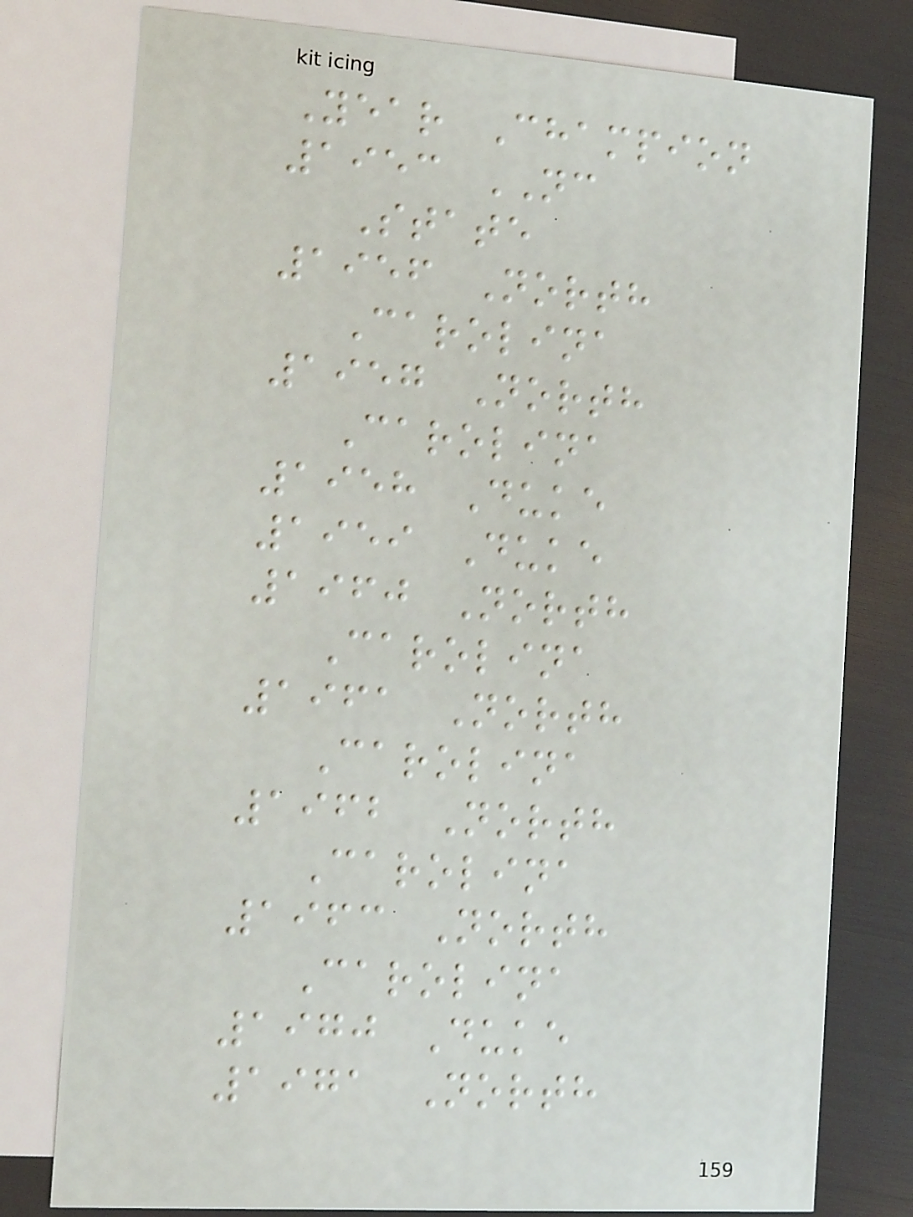Year Champion
1953 NC
State
1956 North
Carolina
1957 North
Carolina
1958 Duke
1959 Duke
1960 North
Carolina
1961 North
Carolina
1962 North
Carolina
1963 North
Carolina
1970 Duke
1971 North
